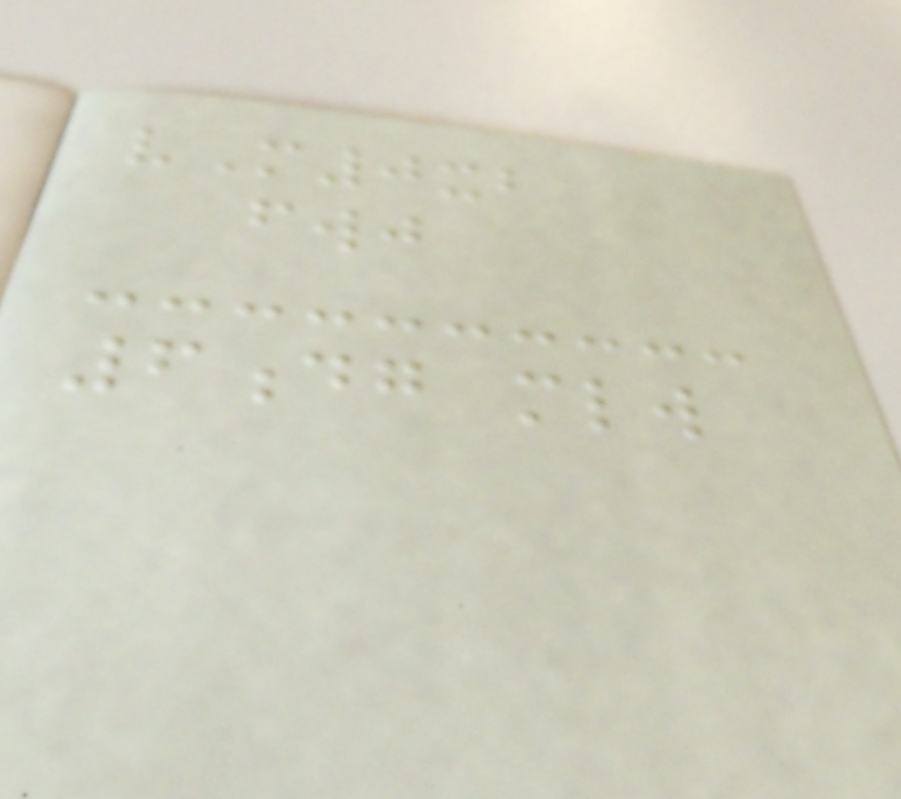vM0xb
fwj
6dg mlw
